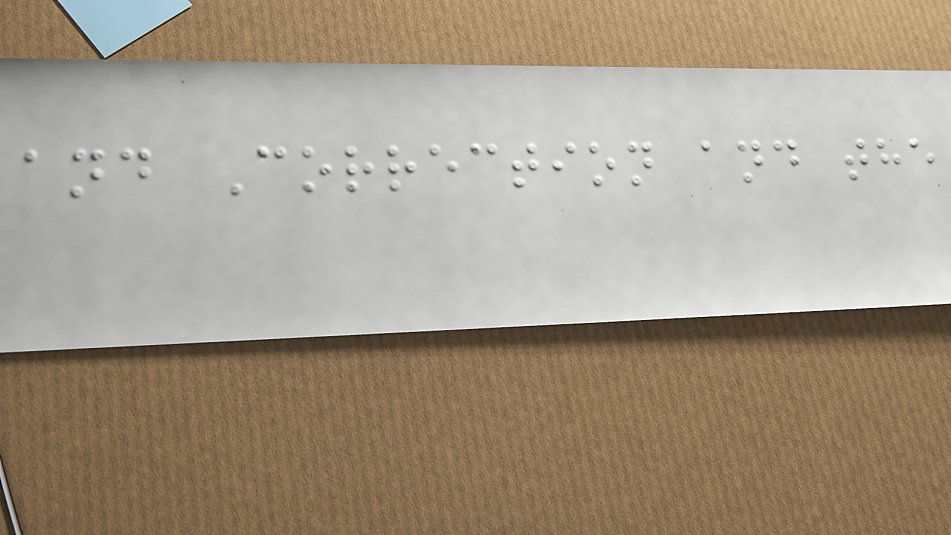and Correction and the
